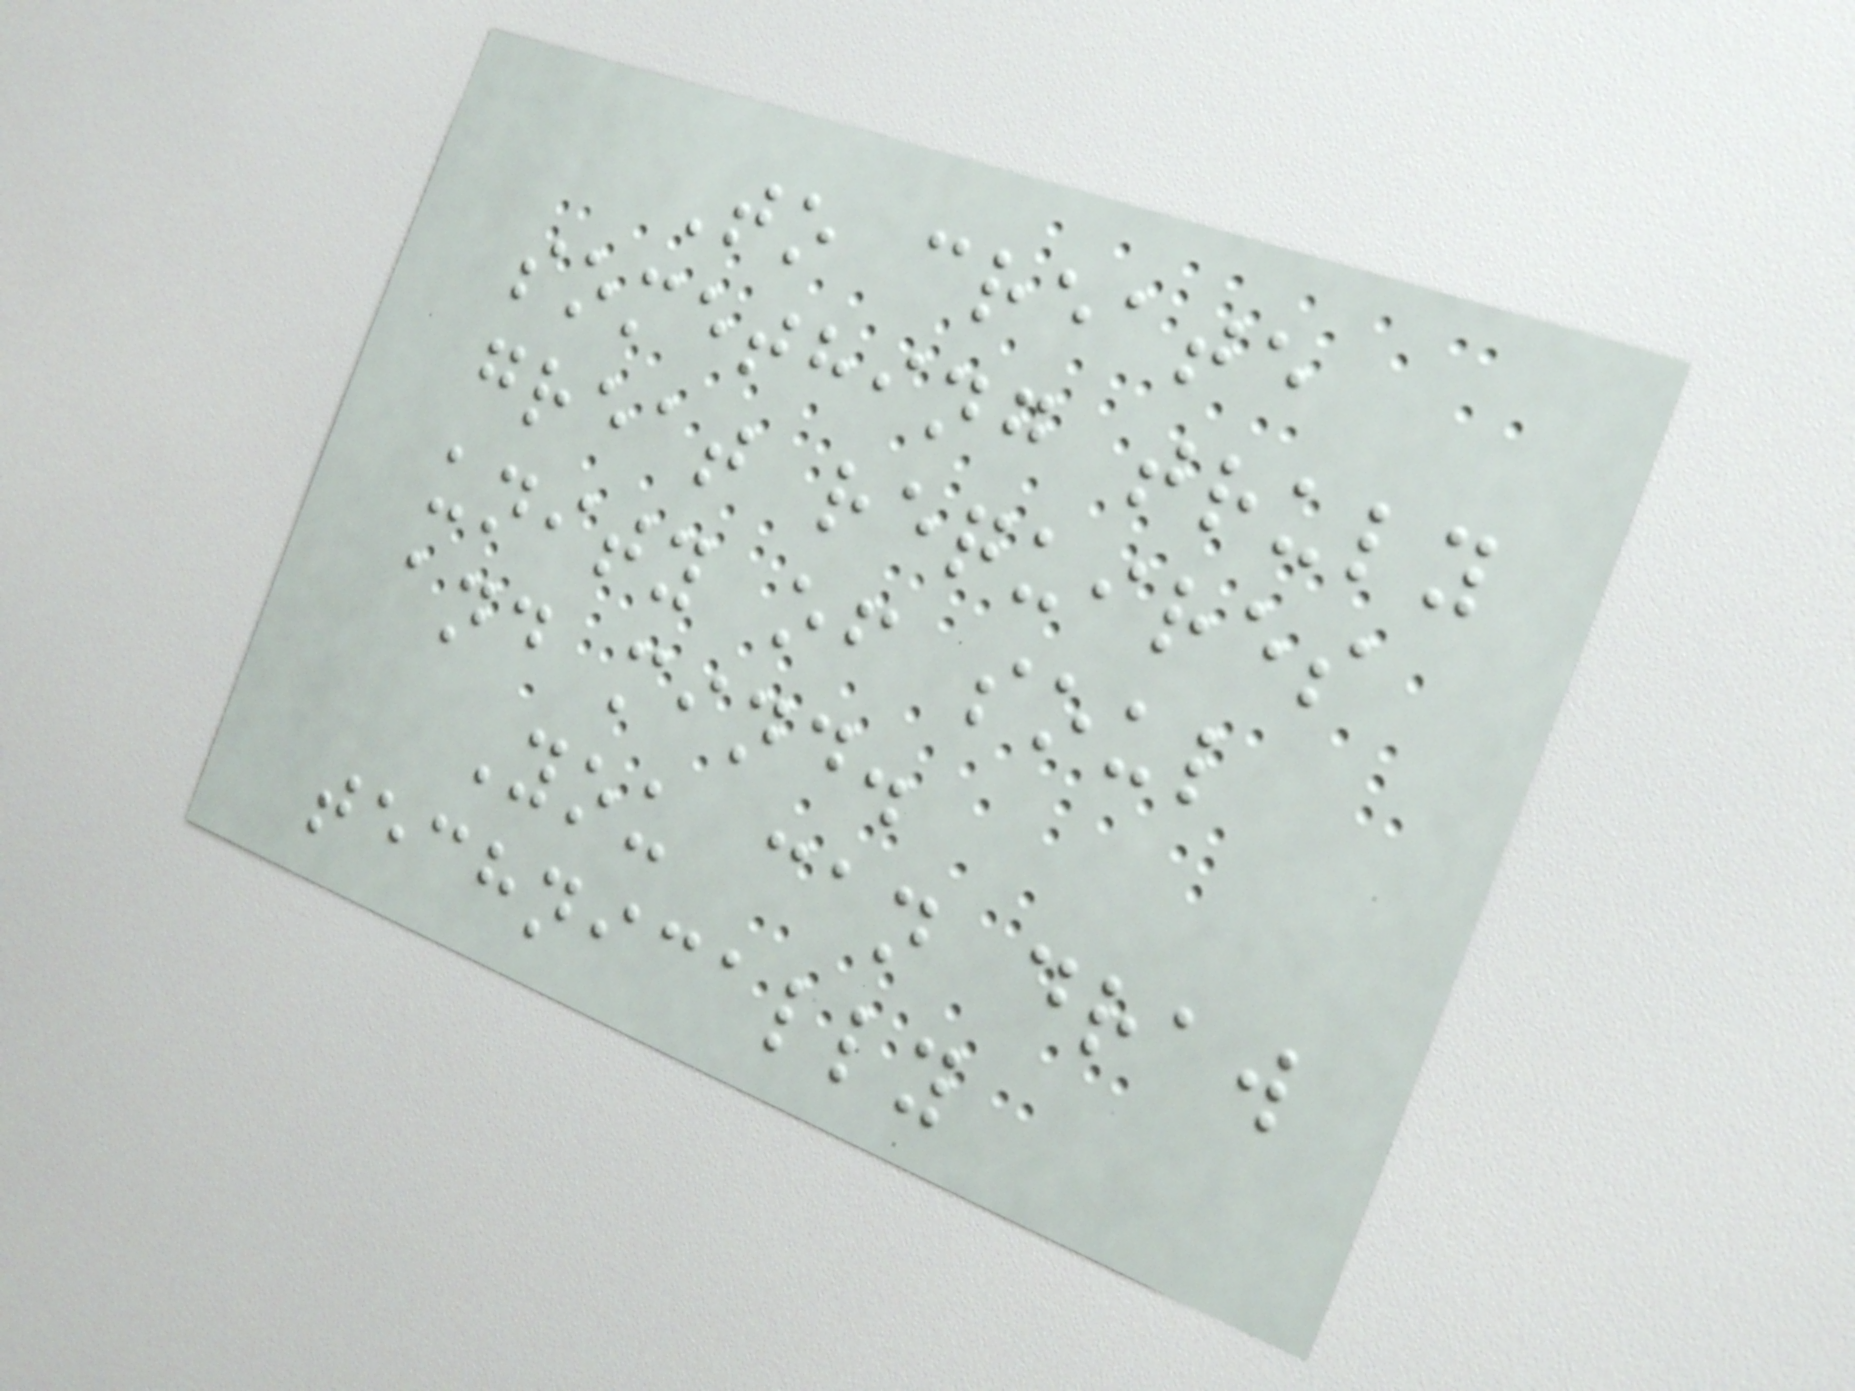To create
something truly
great requires
unity of soul
and mind.
You can draw
technically
